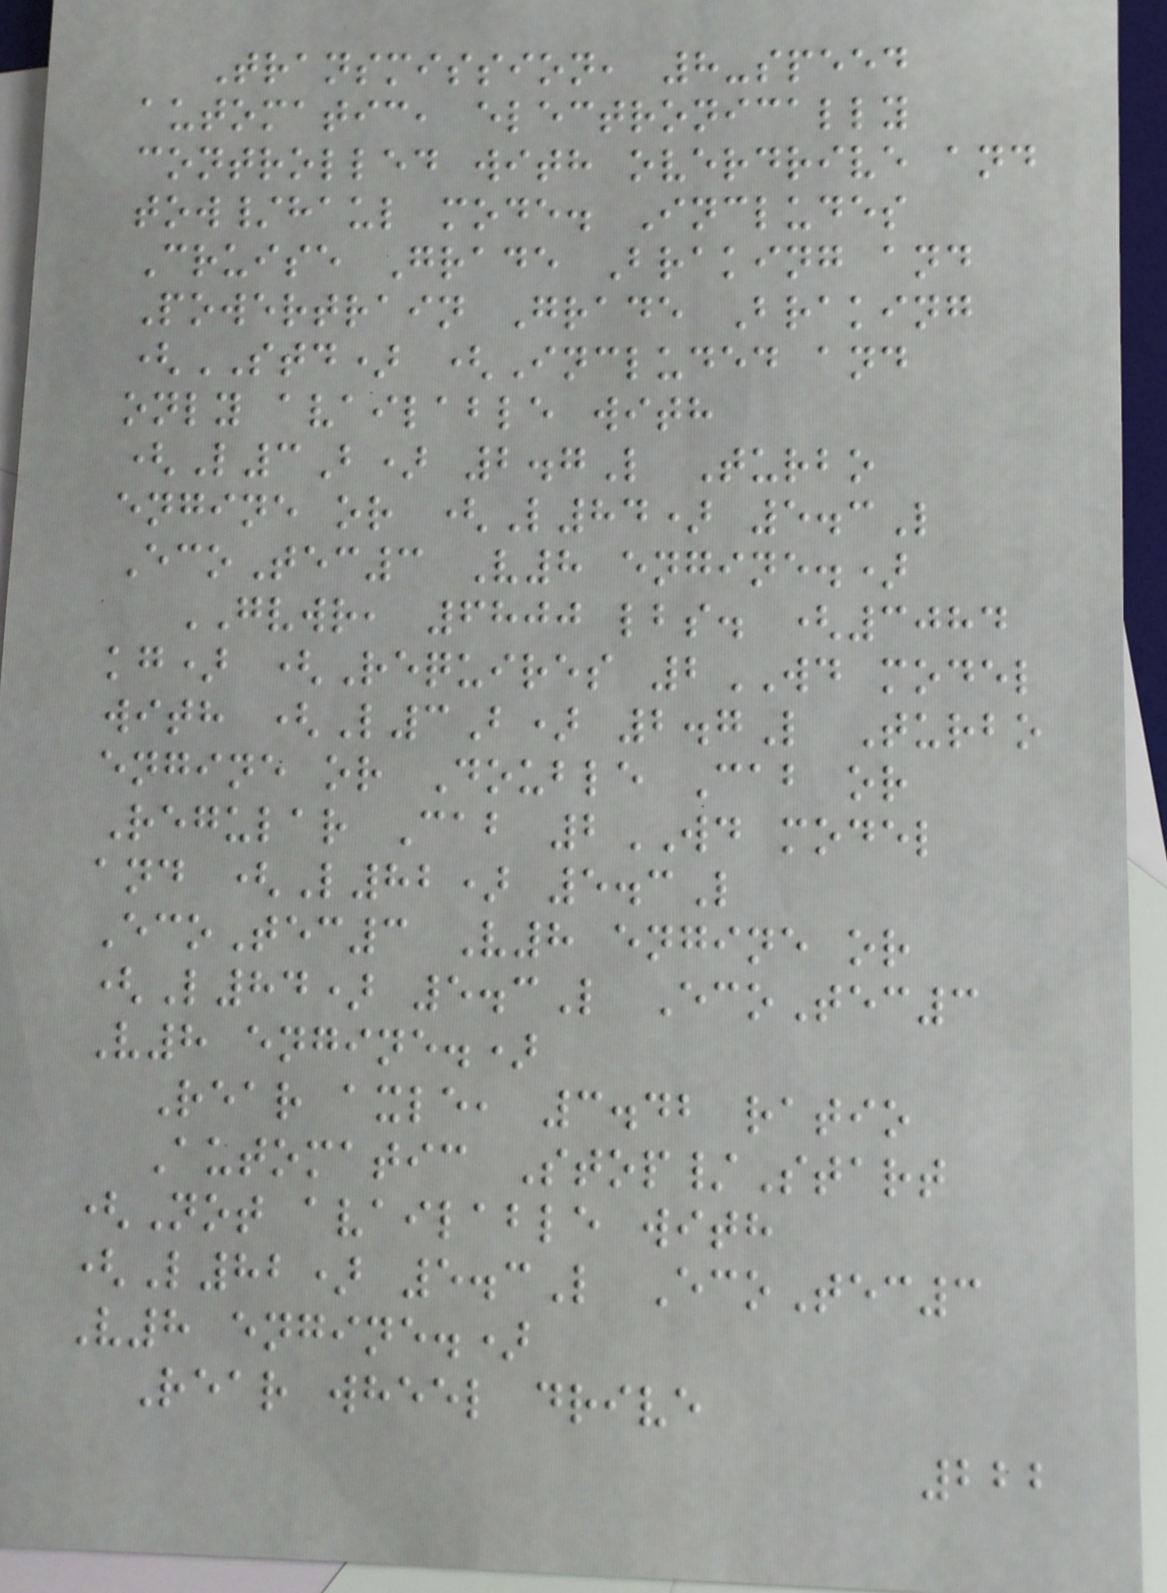Transmission, 8-speed
automatic, electronically
controlled with overdrive and
tow/haul mode. Includes
Cruise Grade Braking and
Powertrain Grade Braking
(STD) (Included and
only available with
(L3B) 2.7L Turbo
engine or (L84) 5.3L
EcoTec3 V8 engine.)
GVWR, 6800 lbs. (3084
kg) (Requires 2WD model
with (L3B) 2.7L Turbo
engine or Double Cab or
Regular Cab 2WD model
and (L82) 5.3L
EcoTec3 V8 engine or
(L84) 5.3L EcoTec3
V8 engine.)
Rear axle, 3.42 ratio
Automatic Stop/Start
(Not available with
(L82) 5.3L EcoTec3
V8 engine.)
Rear wheel drive
222
